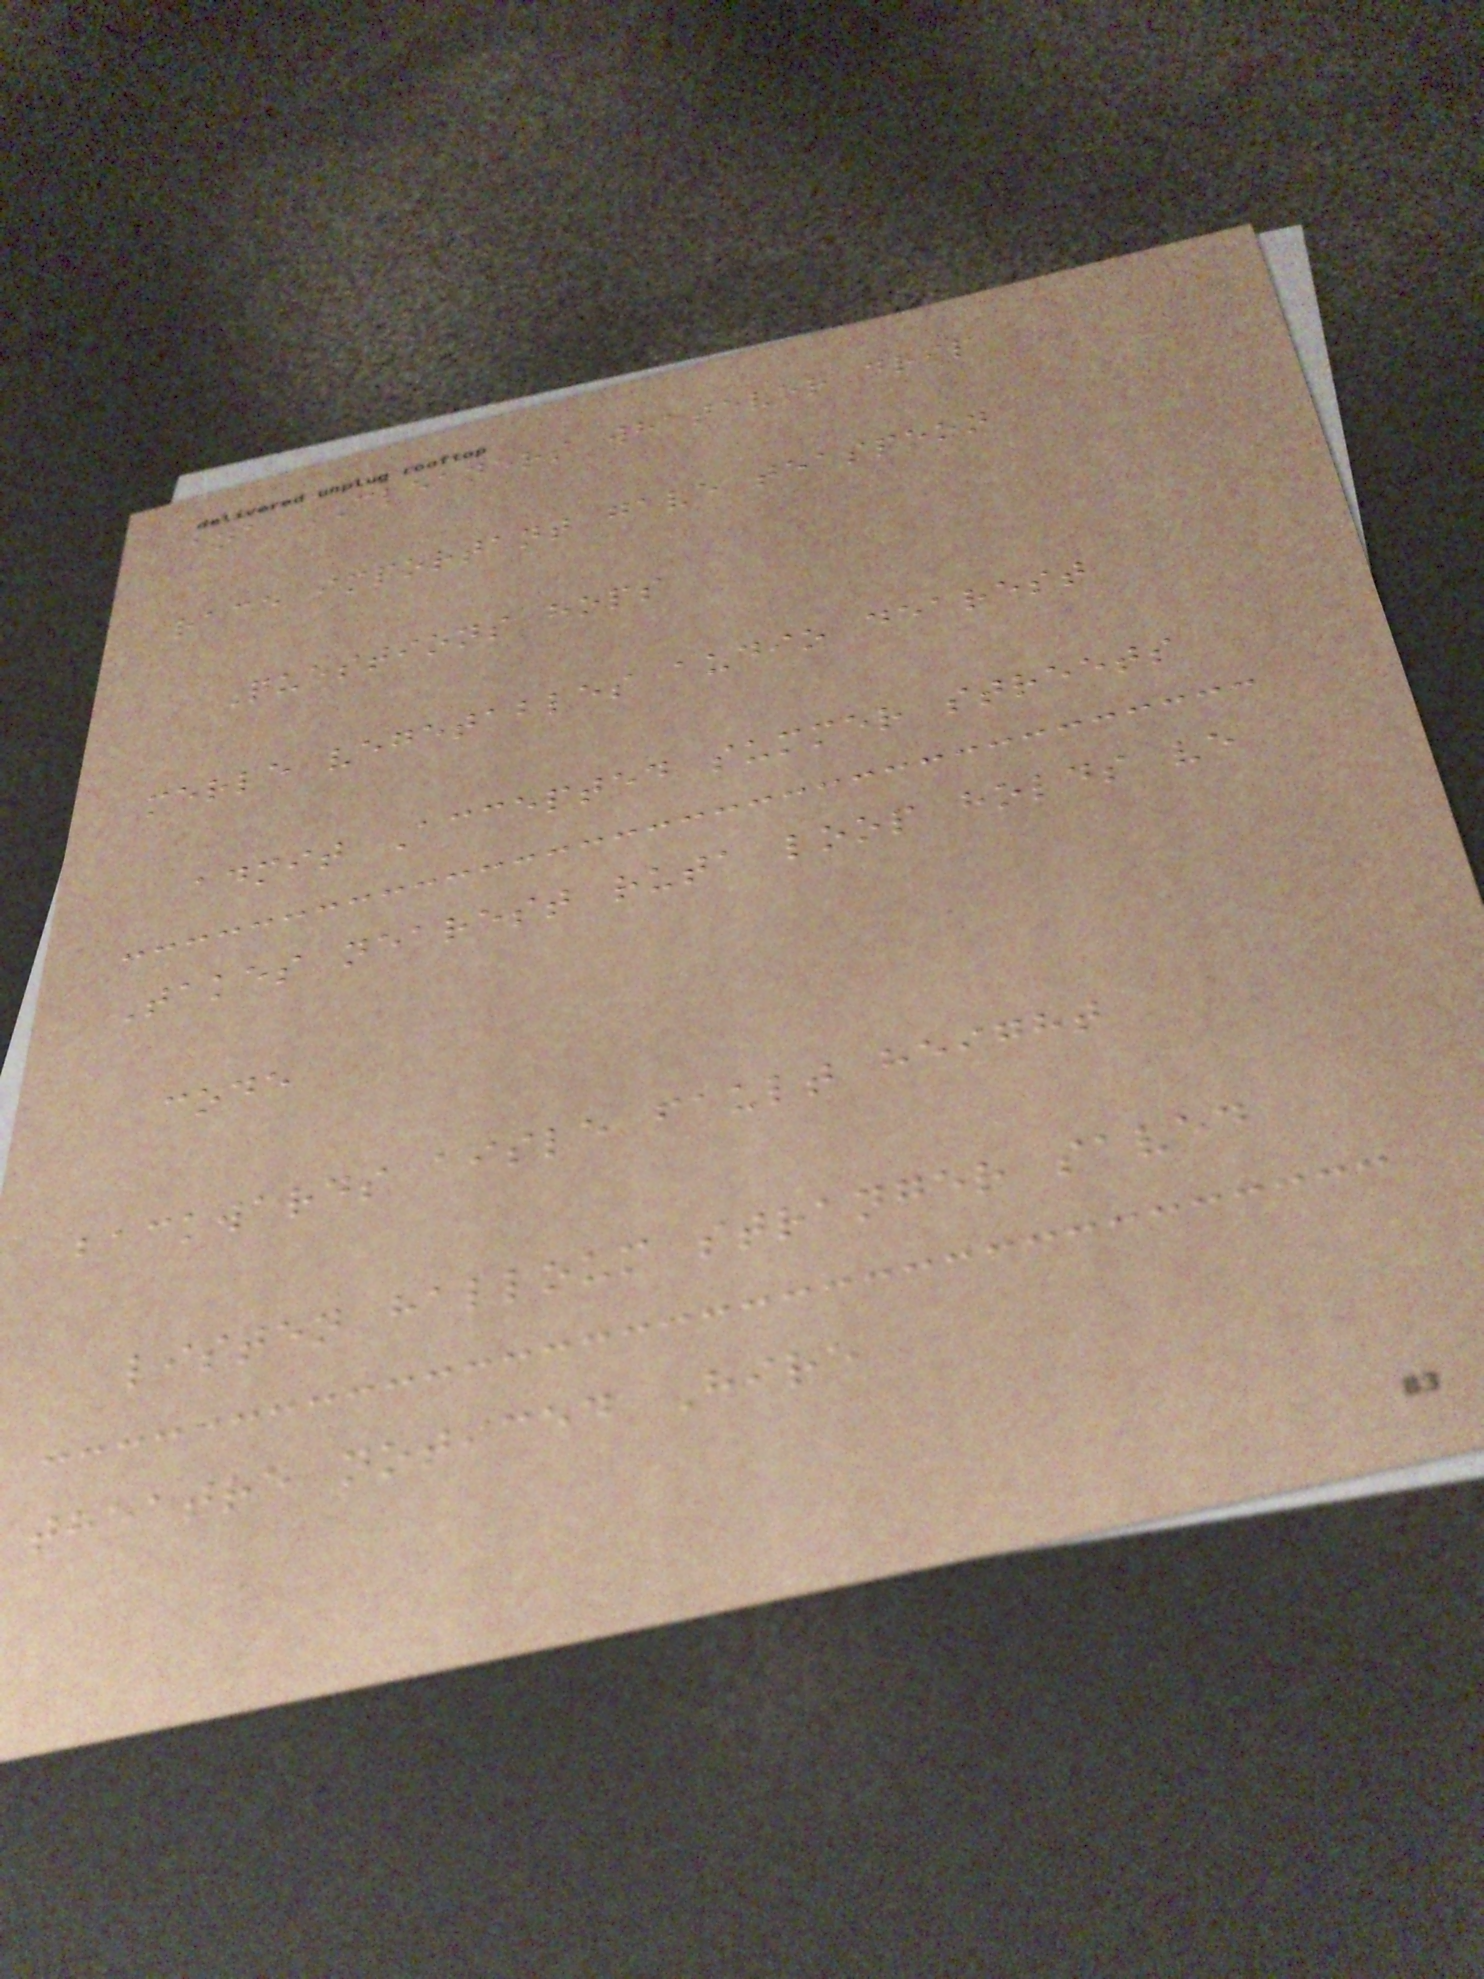ana CLEANERS whatever drip
race important gave teaspoon
Questions hops
merle vegetables audio dearest
admit Accepted summer streets
Takes nearest ruta loop holds ve
code
backwards aisle fault height
listen halloum stranger saved
theatre noticed Hire
